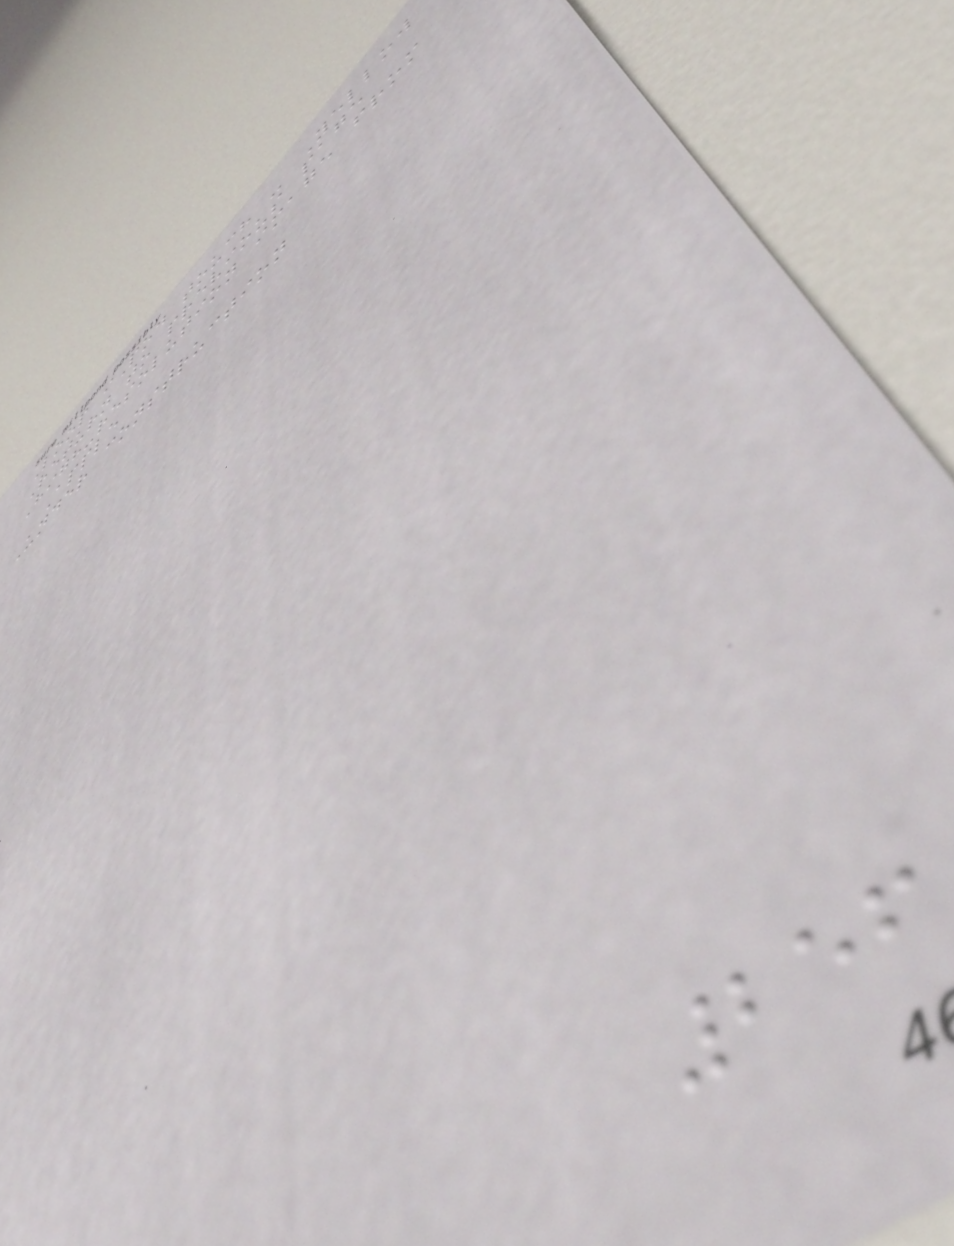Loop iPod touch - Yellow
Return to previous page
High-resolution image from
Apple
Under construction
256
